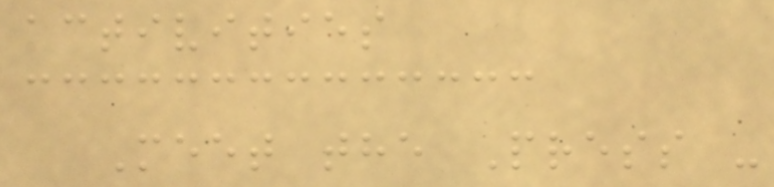activities
Meet the Press -
